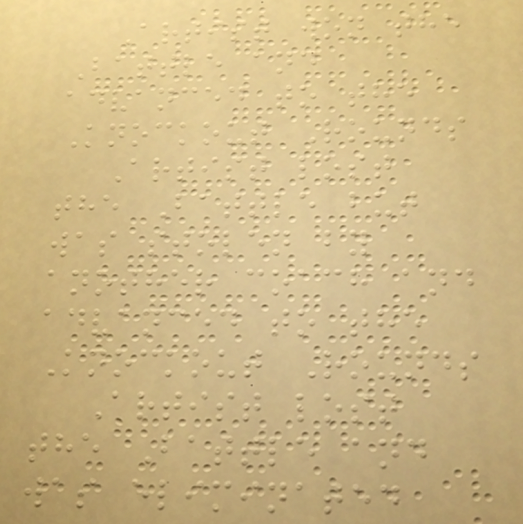Artist won the
Battle and
advanced to the
Knockout Rounds
Artist lost
the Battle but
was stolen by
another coach and
advanced to the
Knockout Rounds
Artist lost
the Battle and
was eliminated
